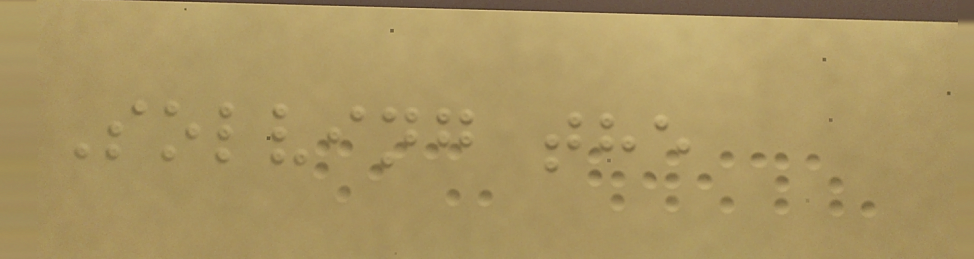Solving the
